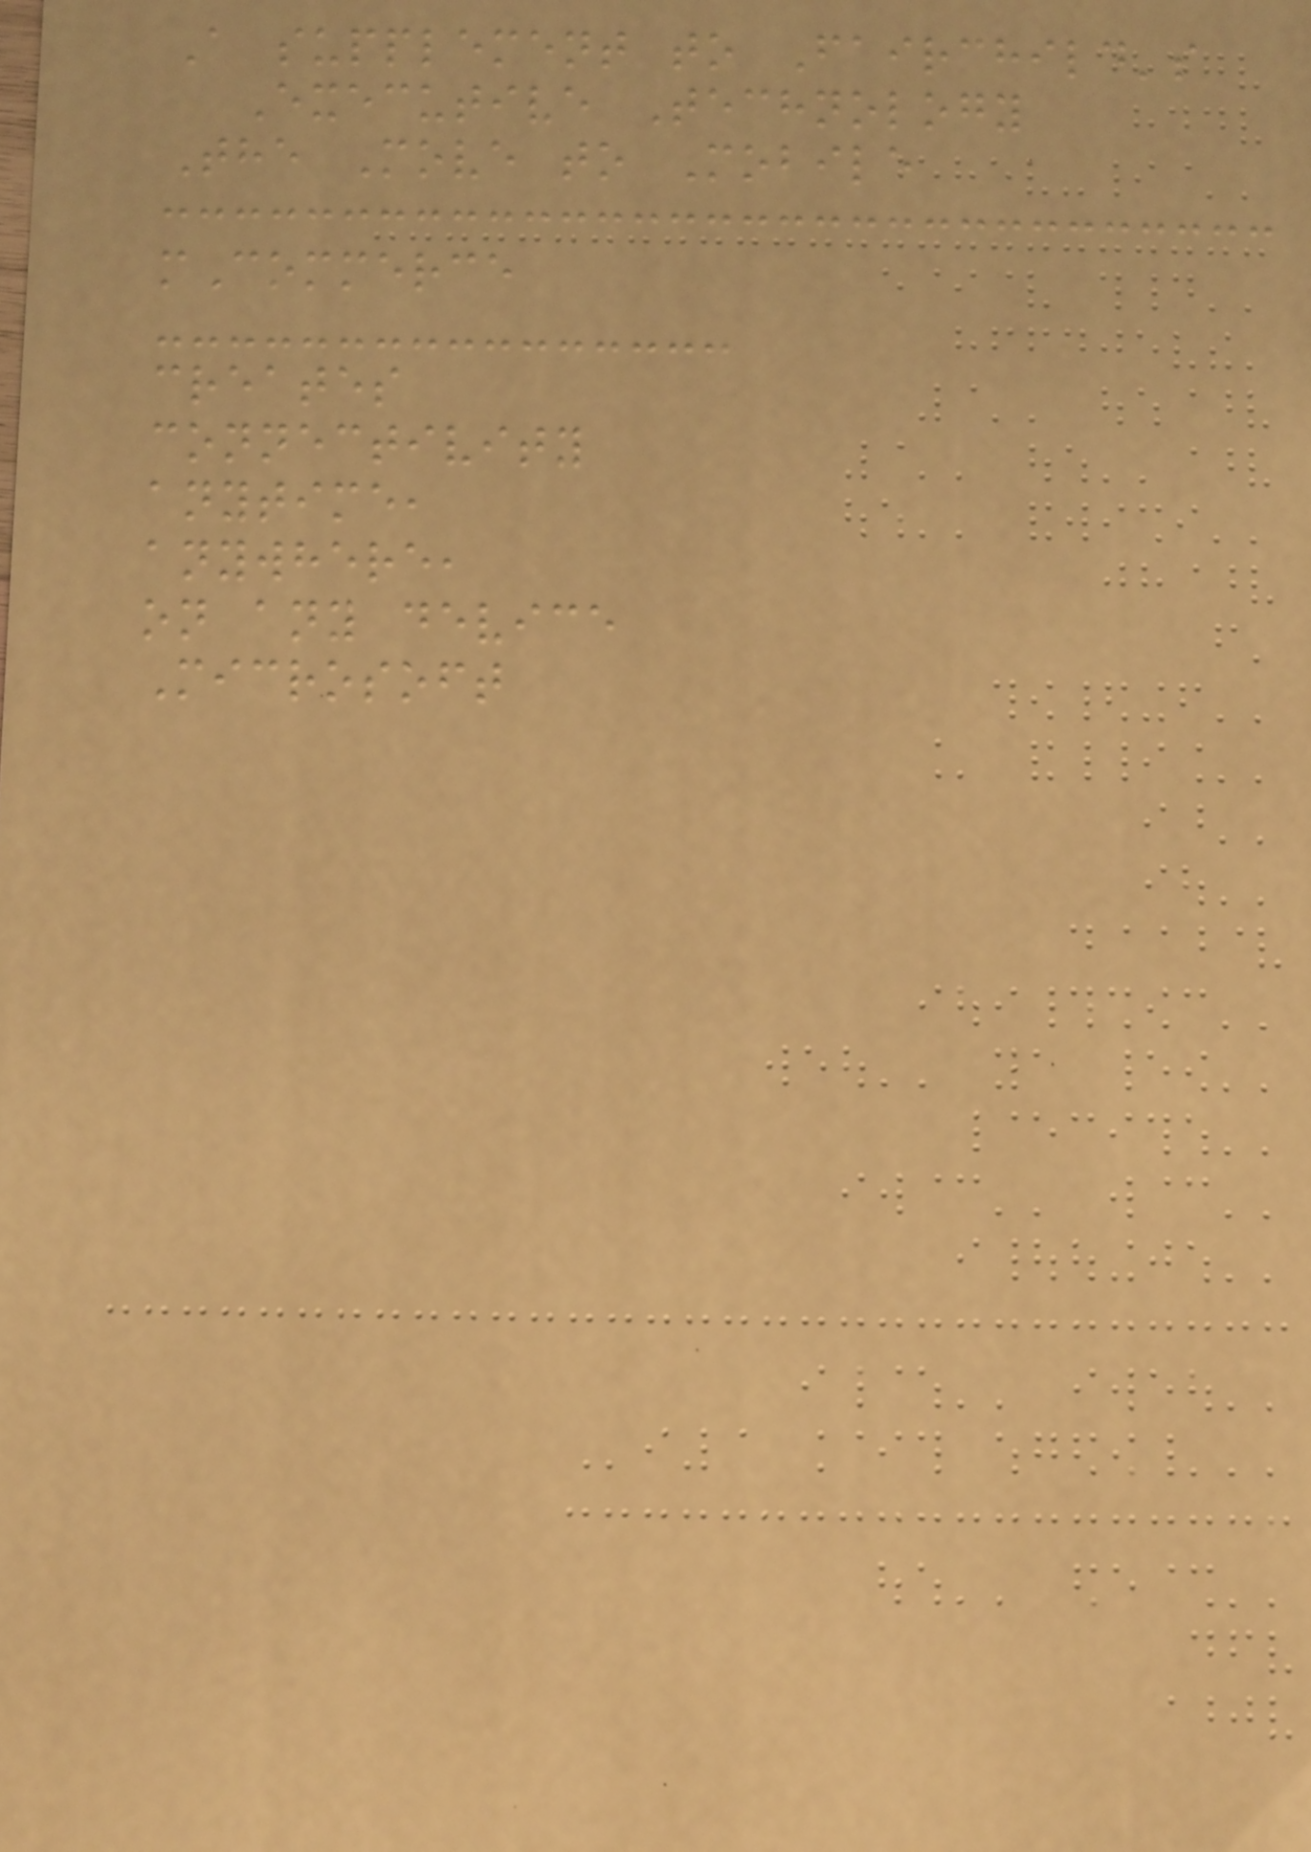A supplement to Fairchild's
Executive Technology
The Move to Mobile
mCommerce
creates
connectivity
anytime,
anywhere,
on any device
Microsoft
